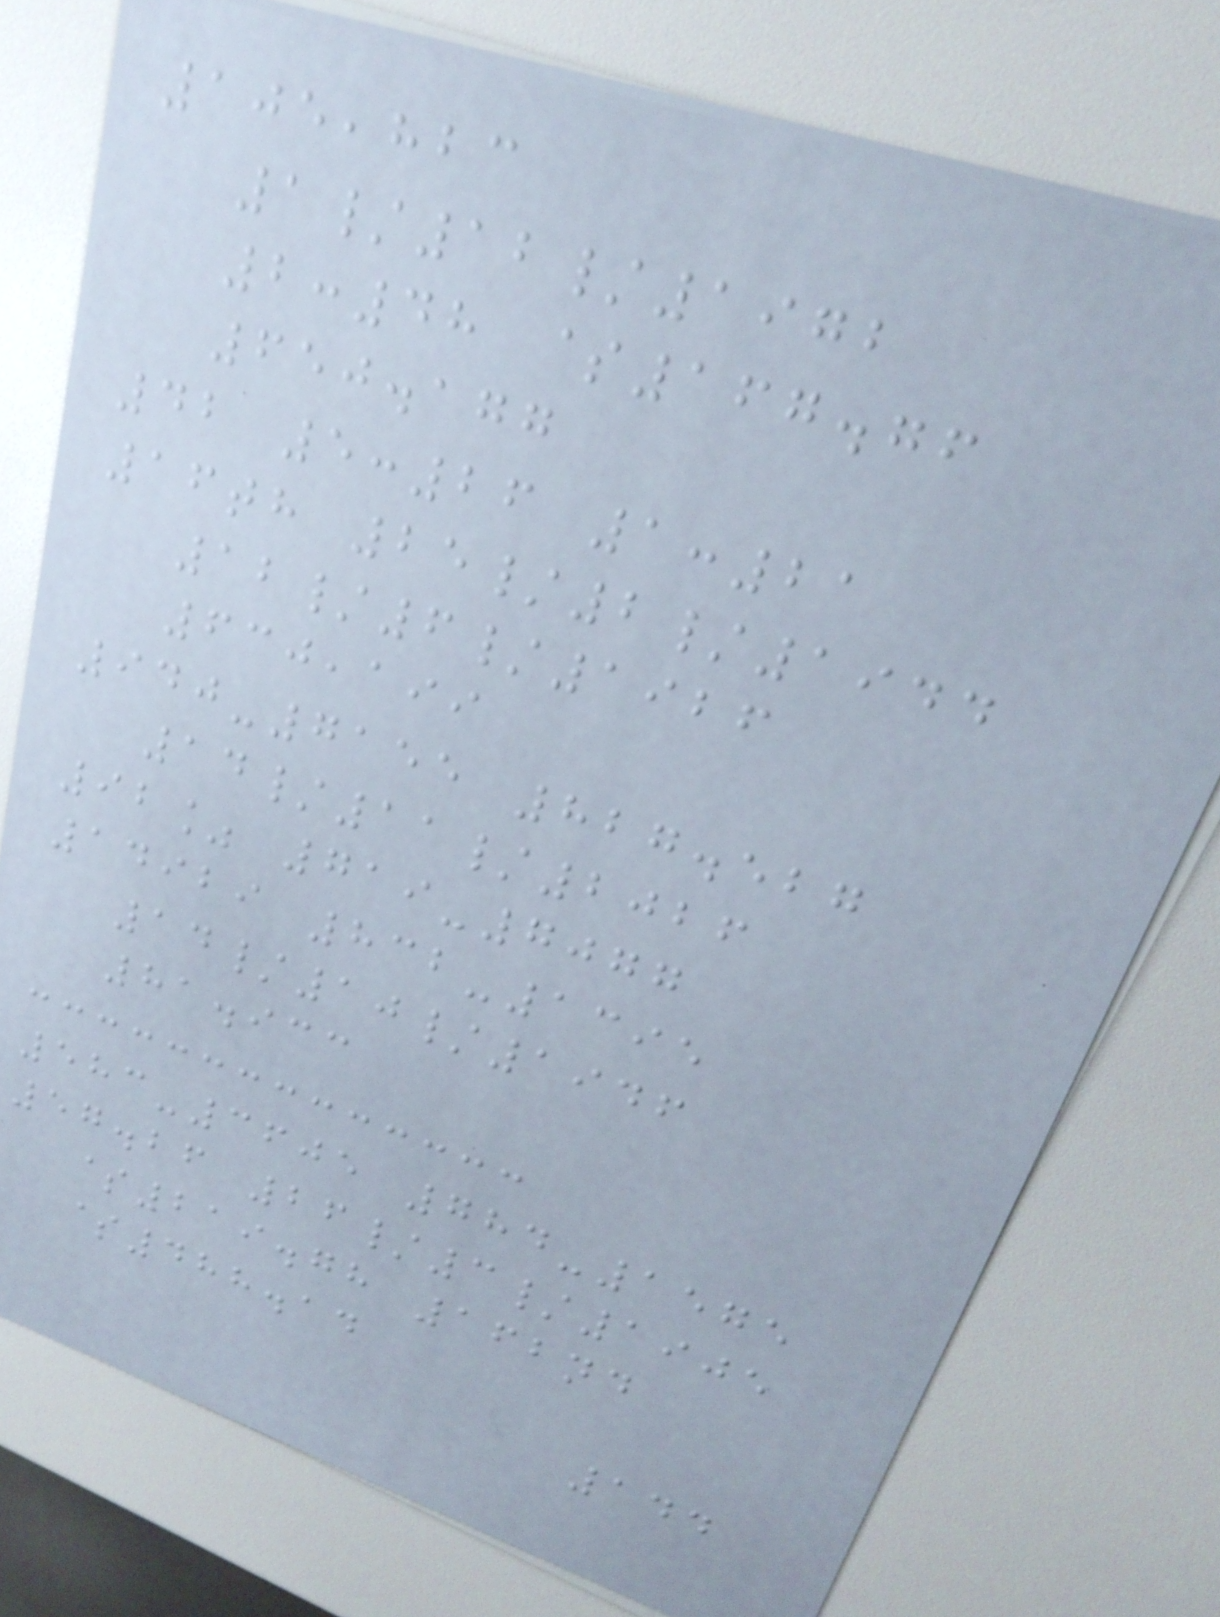105,823
1/12/1972
2:48 $167.76
650.177
42 5:26 1:21
16th 25/2/1944
12/6/1926
630,199
940-7155 827.527
14/11/2026
92% 719-7077
14929 832-1395
14/10/1946
81.933
583-3605 784-1575
57.26 26/3/1905
$219.78 162nd
$488.14
144
